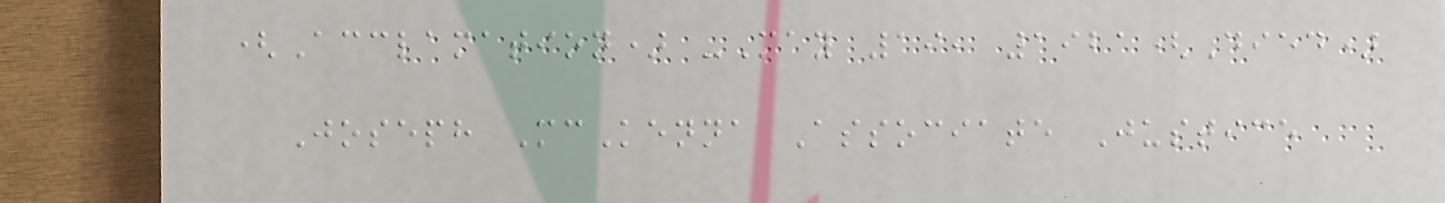(Acclamation) -May 19, 1921(Died)
Joseph McKenna Associate Justice
